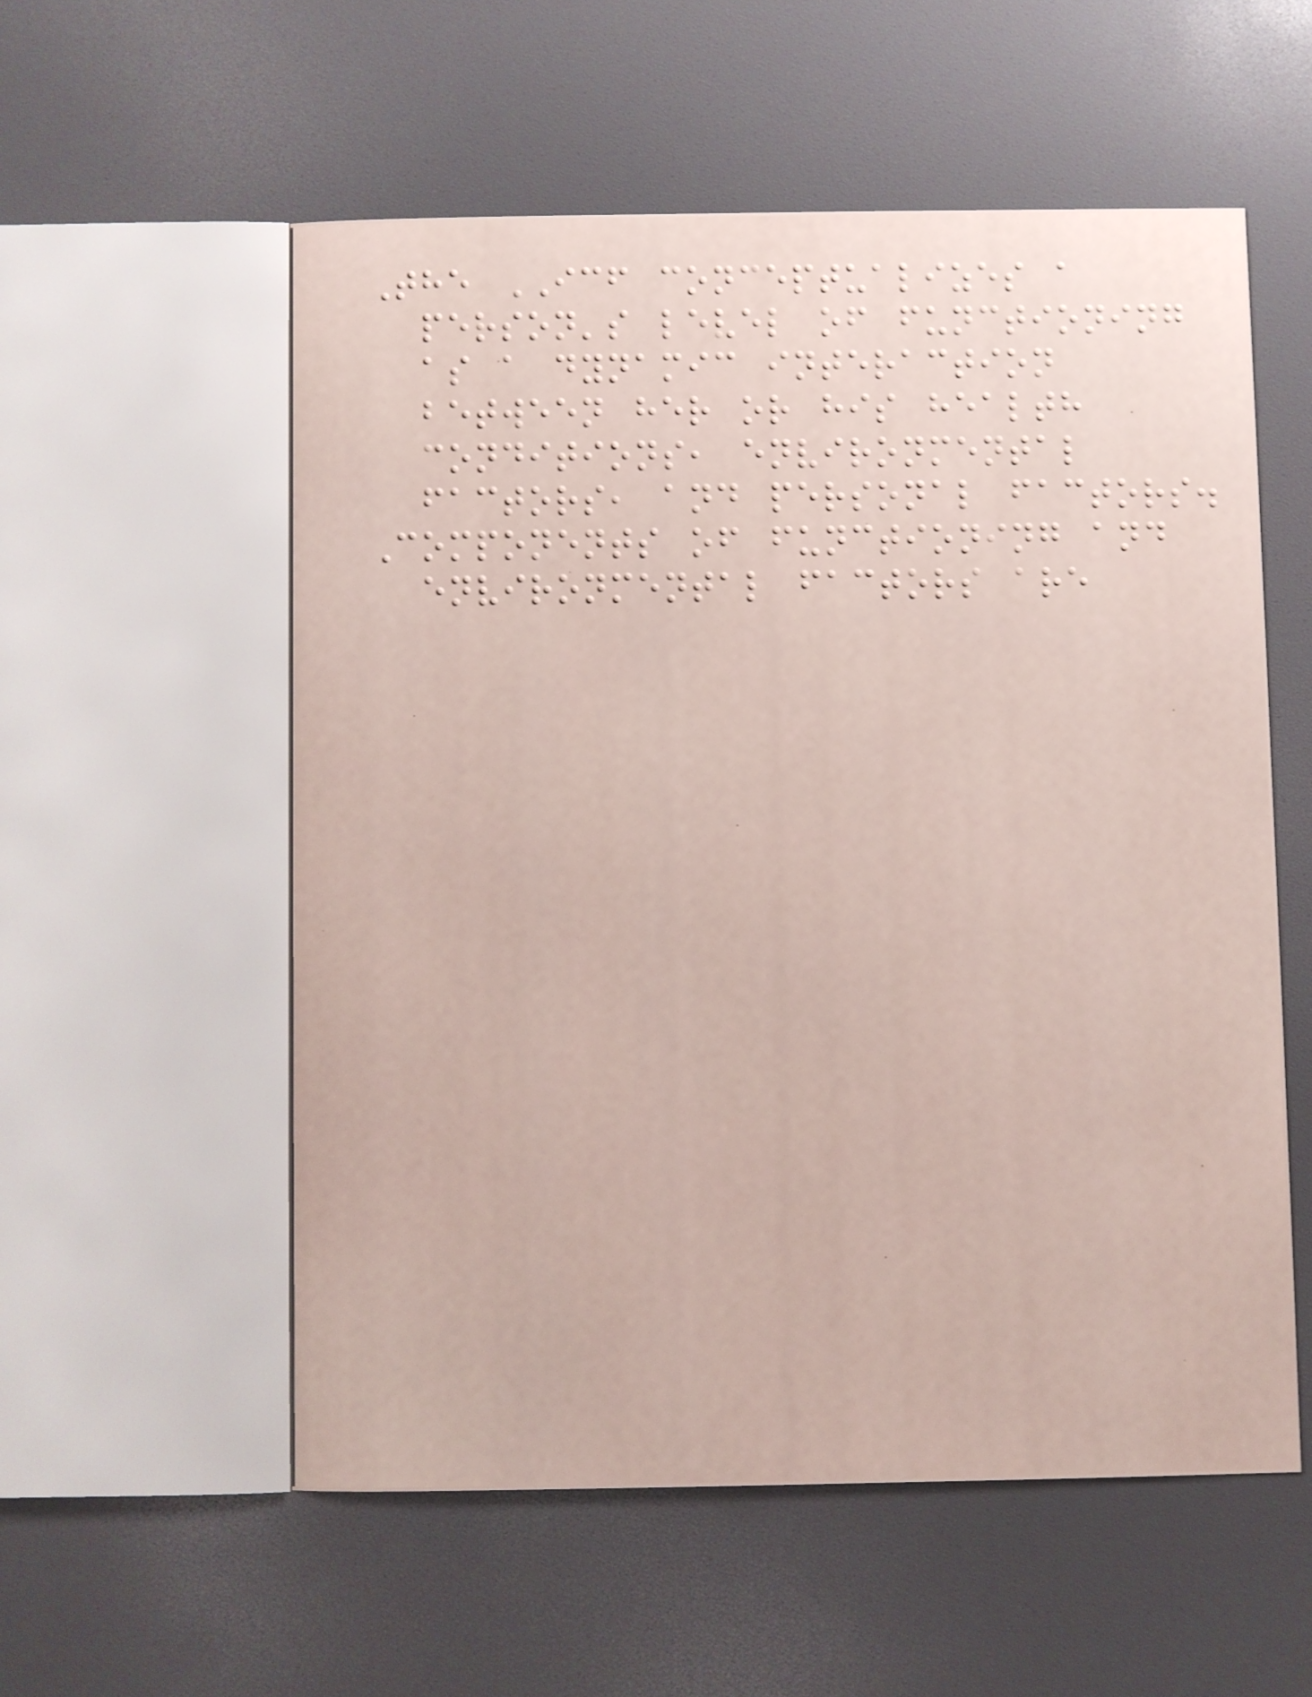The ICF conceptualizes a
person's level of functioning
as a dynamic interaction
between her or his health
conditions, environmental
factors, and personal factors.
Components of functioning and
environmental factors are
